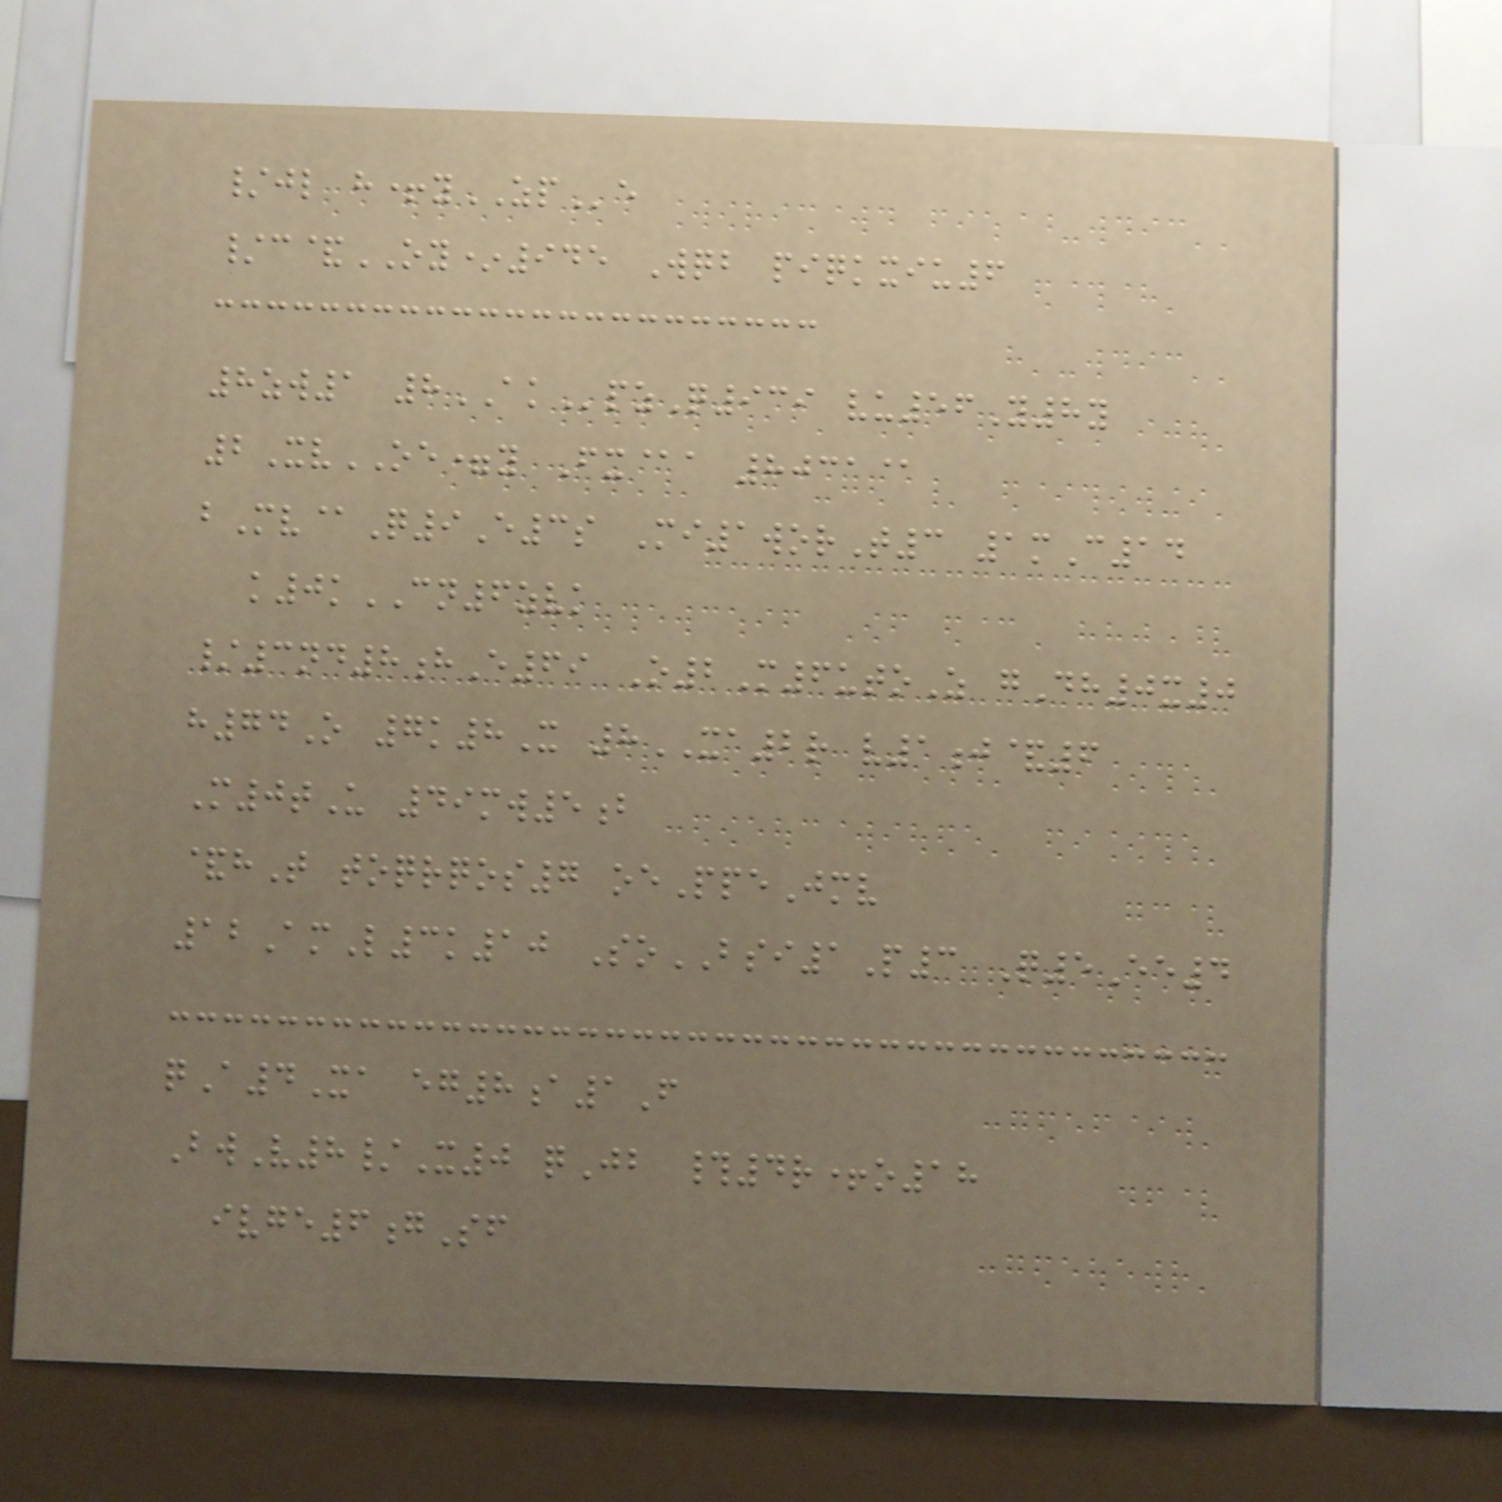/jl h+yZPe
/c&OY*945 Wqb piqkxiu6
8zw1 8AKpzQ939 vu56Y8y
2XvOE=y Fx@a 8031@
bMv@Q9E3s Mi1worT3 1mC14
k0kCN6zvk
/3nd8hE69 O2M6utoZ gDh0x0
h74O 7k8X 8XA2r v1j&6
M0tU 49mw5b
&hT toqrqos7 oePpeJmv
12AmL3k10 SoBSI1P3 Q5Ee4
qA4Xa eg8a1F
BwV8/X0 qJb #4r+o18
ivge6gSf
